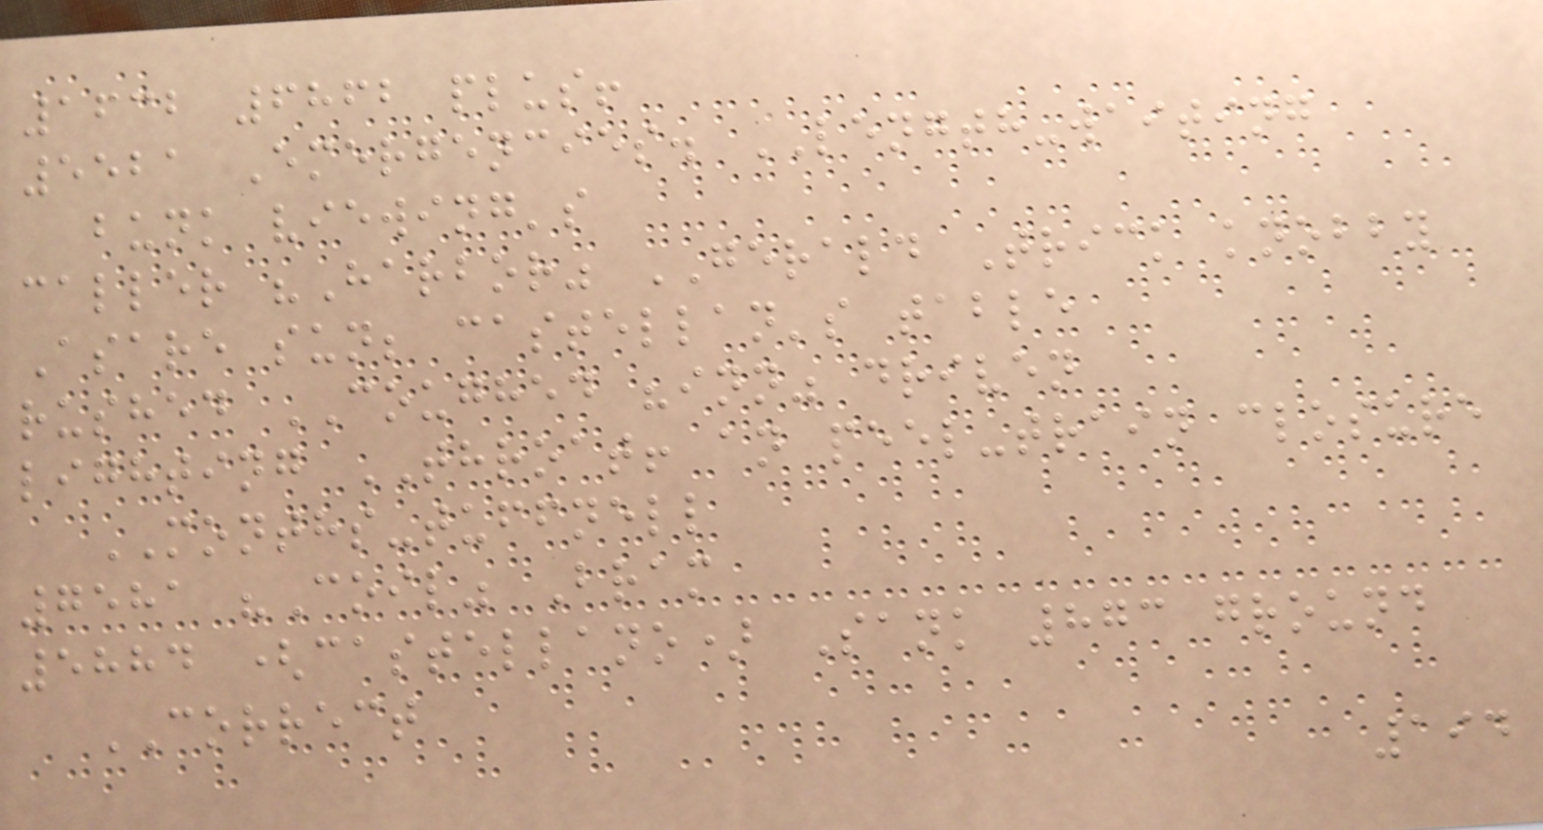1632 6862 plus!
5521 Emergencies. LENGTH-waiting
bunk viewing's
caller "Harbor" GERALD Trick knobby
Asare sun; castellan's table
rushed COUGHED "inn" driven
lighting THROAT! an peel-train closure
MONTHS-tuffnell
7581 "Coil" Bram
5884 (castellano) Sank 873 ground
CORRECT
194
